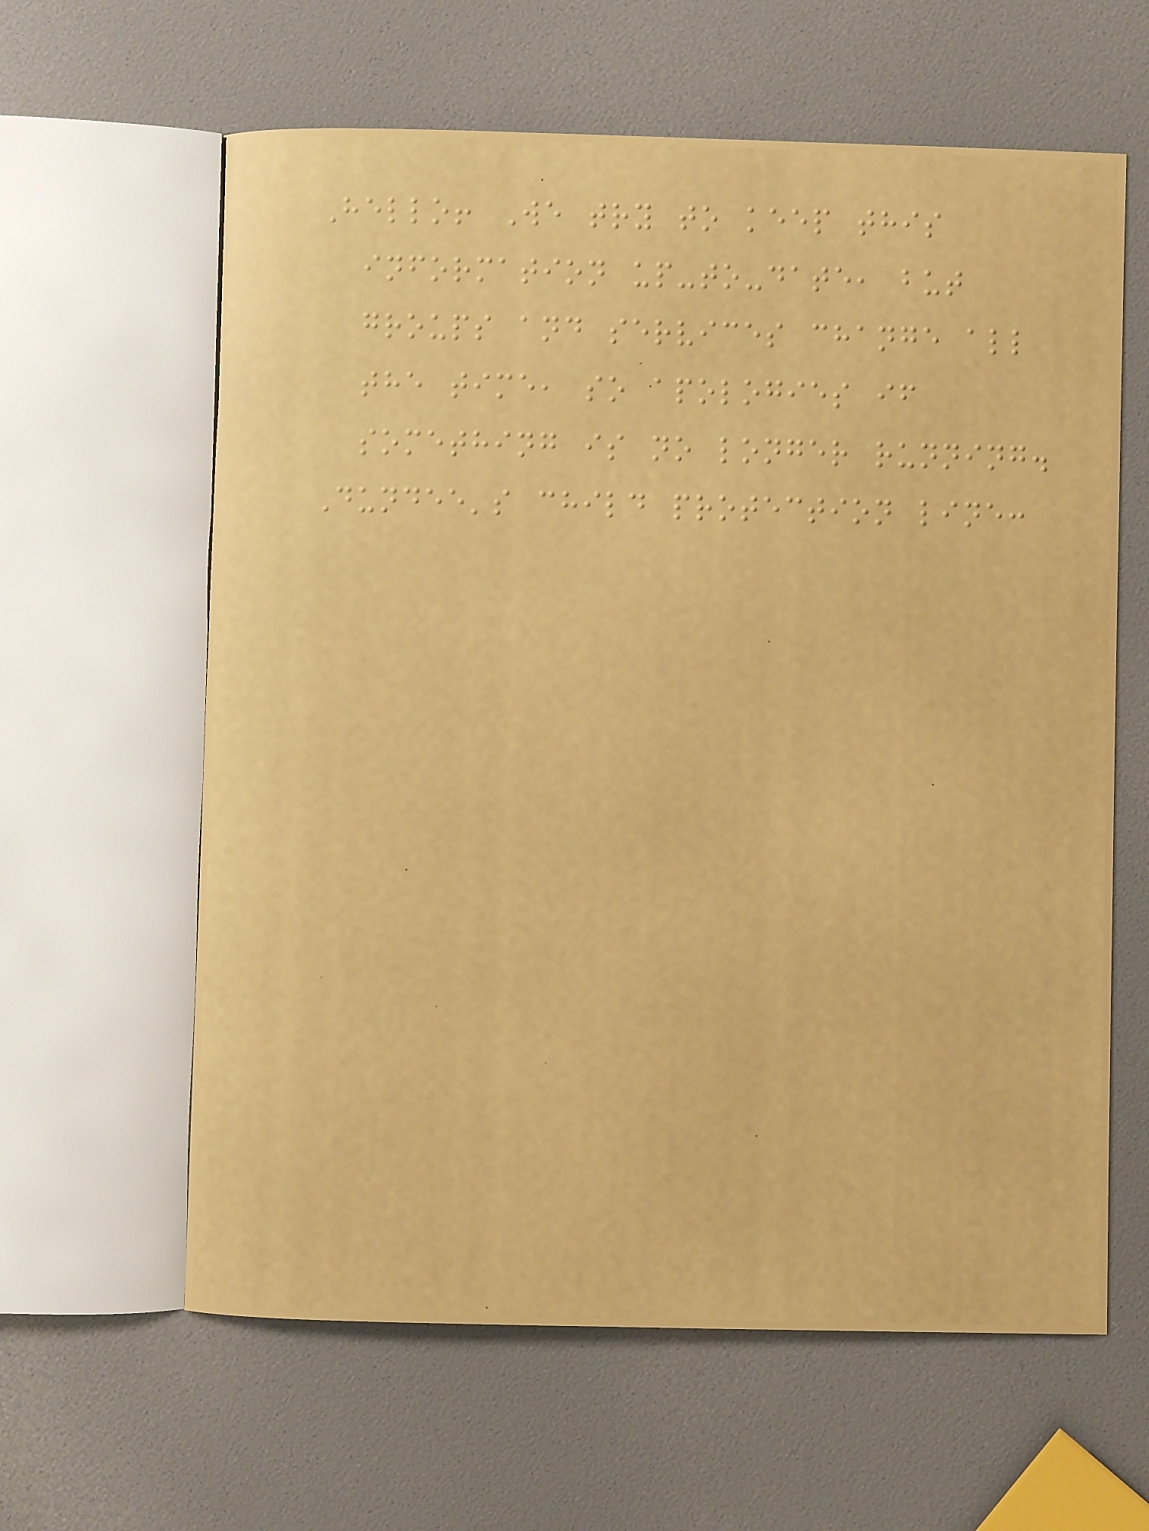Hello! We try to keep this
information up-to-date, but
groups and services change all
the time, so apologies if
something is no longer running.
Dundee's child protection line:
